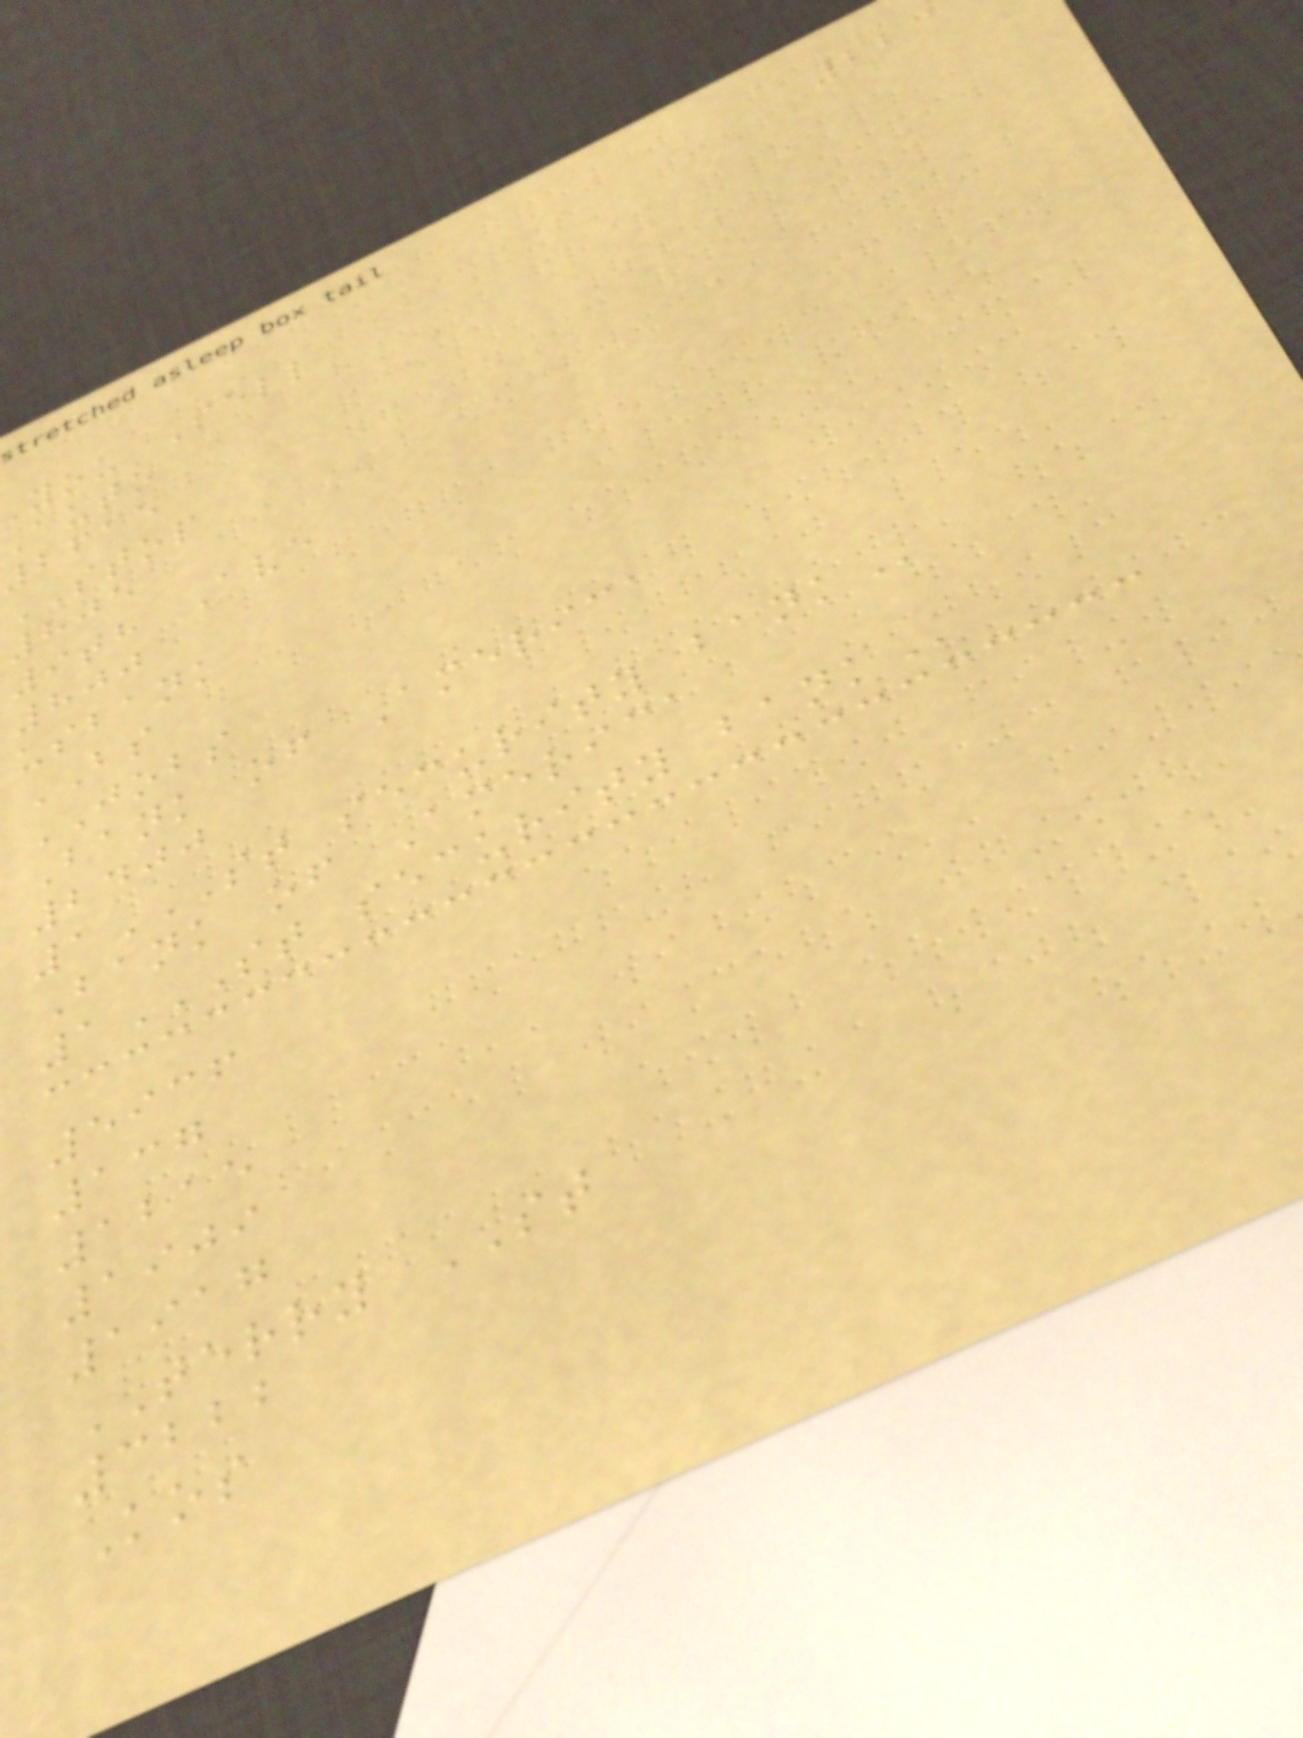223
you Sell
auto
2615
STOP
805
9th Ave
800
usbank
BS
JOBS
Bank of America
2400
1ST SECURITY BANK
Bank of America
1ST SECURITY BANK
5936
137
1215
1909
1917
TERRY ST
3222
Kos
